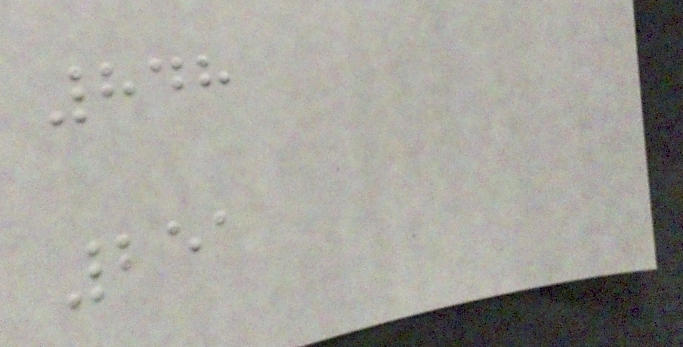848
251
